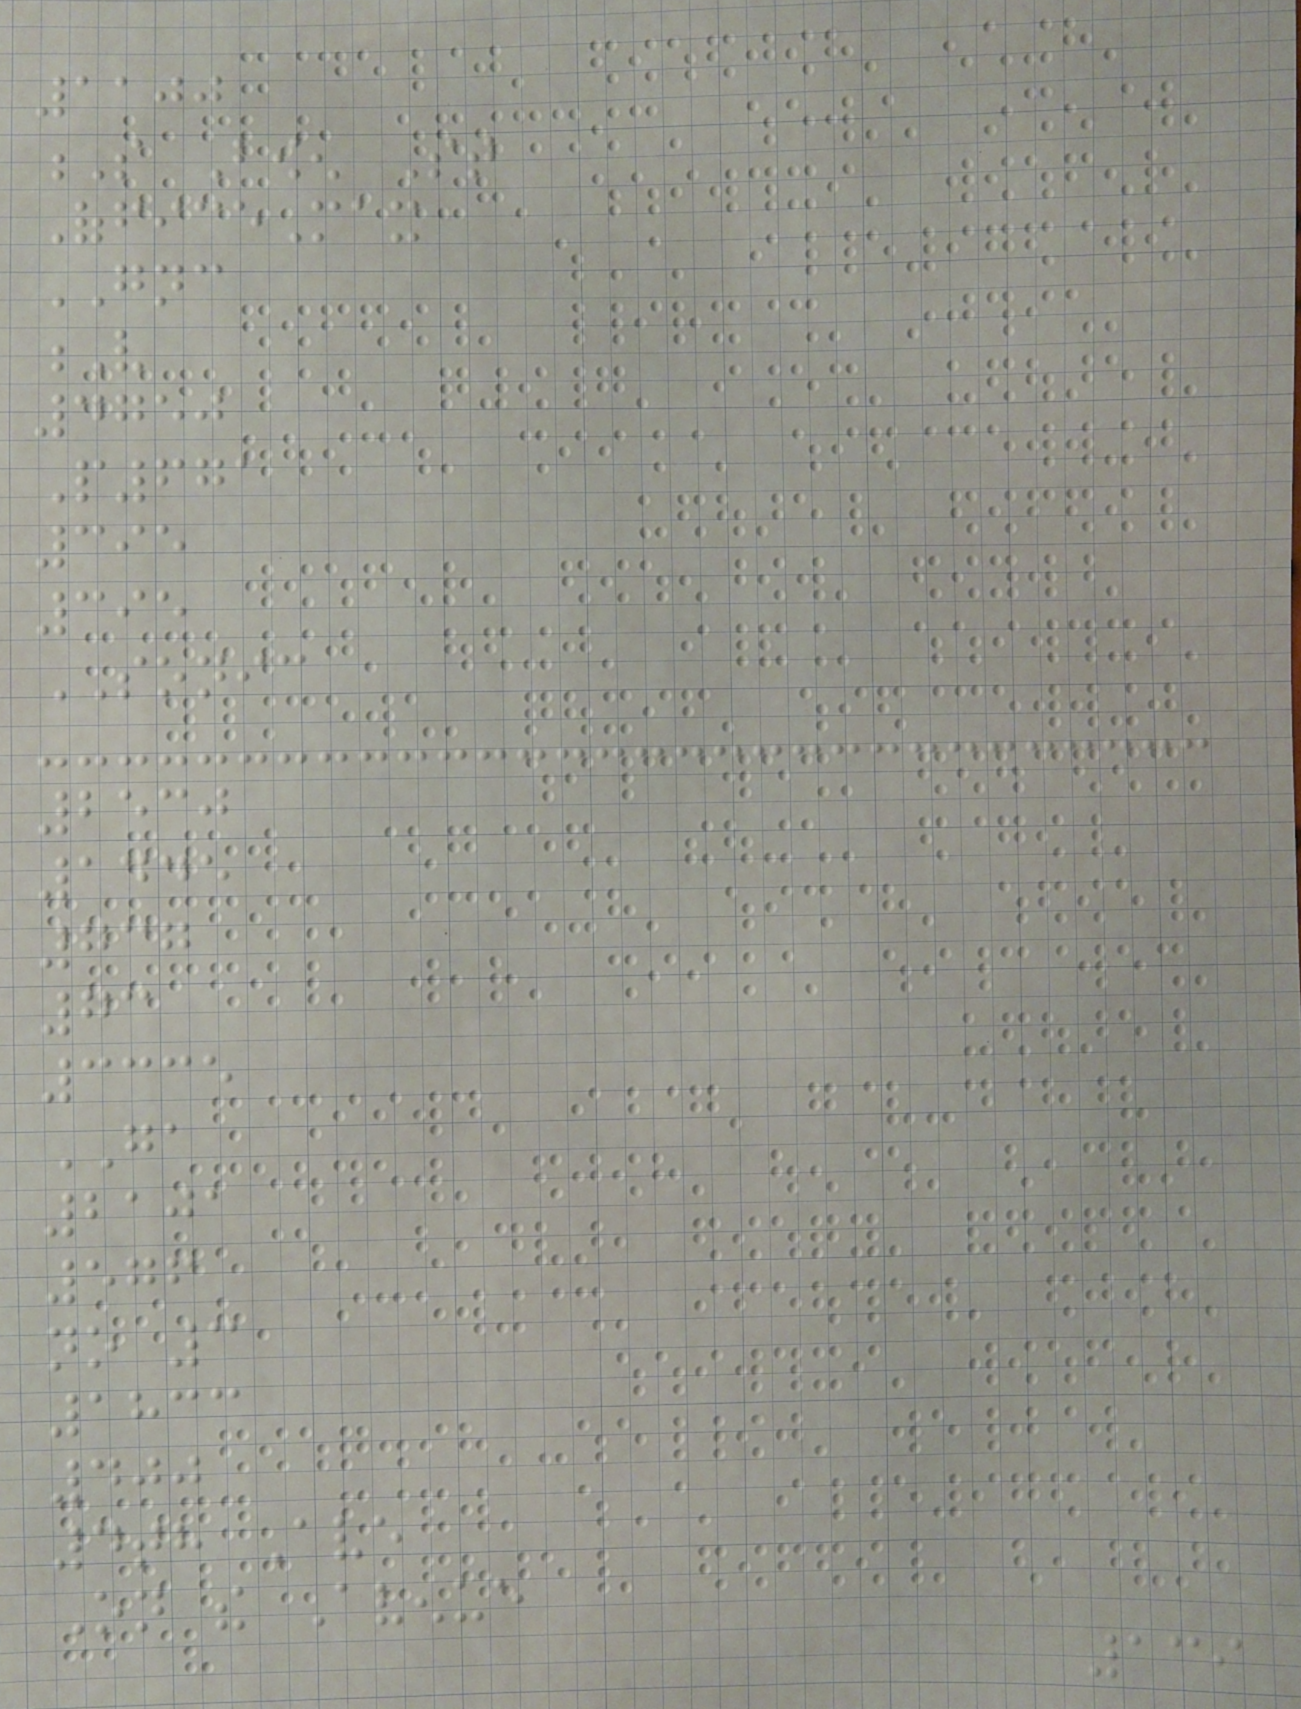1100
S Bowen St
OfficeMax
GNC
V
4750
P671
395
395
SONIC
2530
1445
737
73
3335
GA
2101
576
no 3
1833
400
4th Ave
On the Avenue
139
